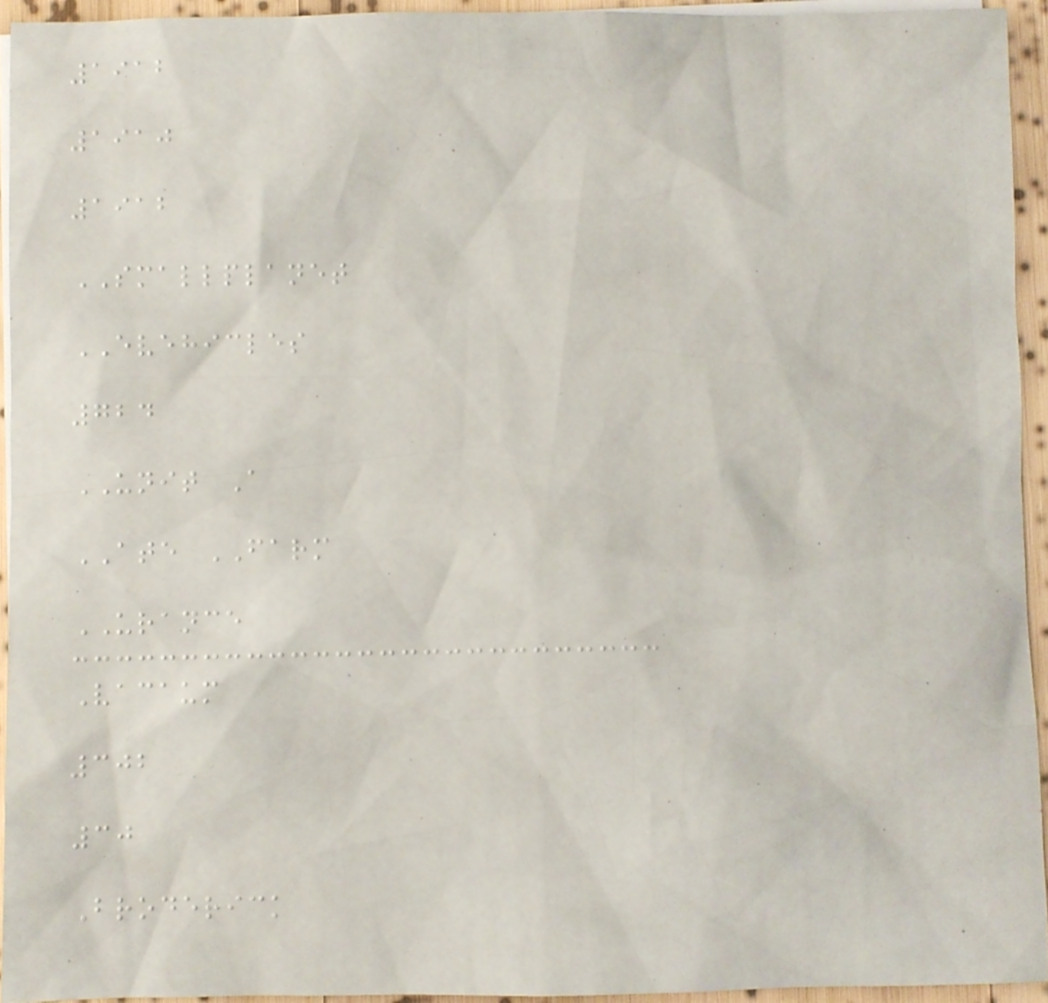1912
1910
1912
SMALLPLANET
EVEHICLES
724
UNIT A
ATE FARM
URANCE
Vacaum
302
30
Broderick
